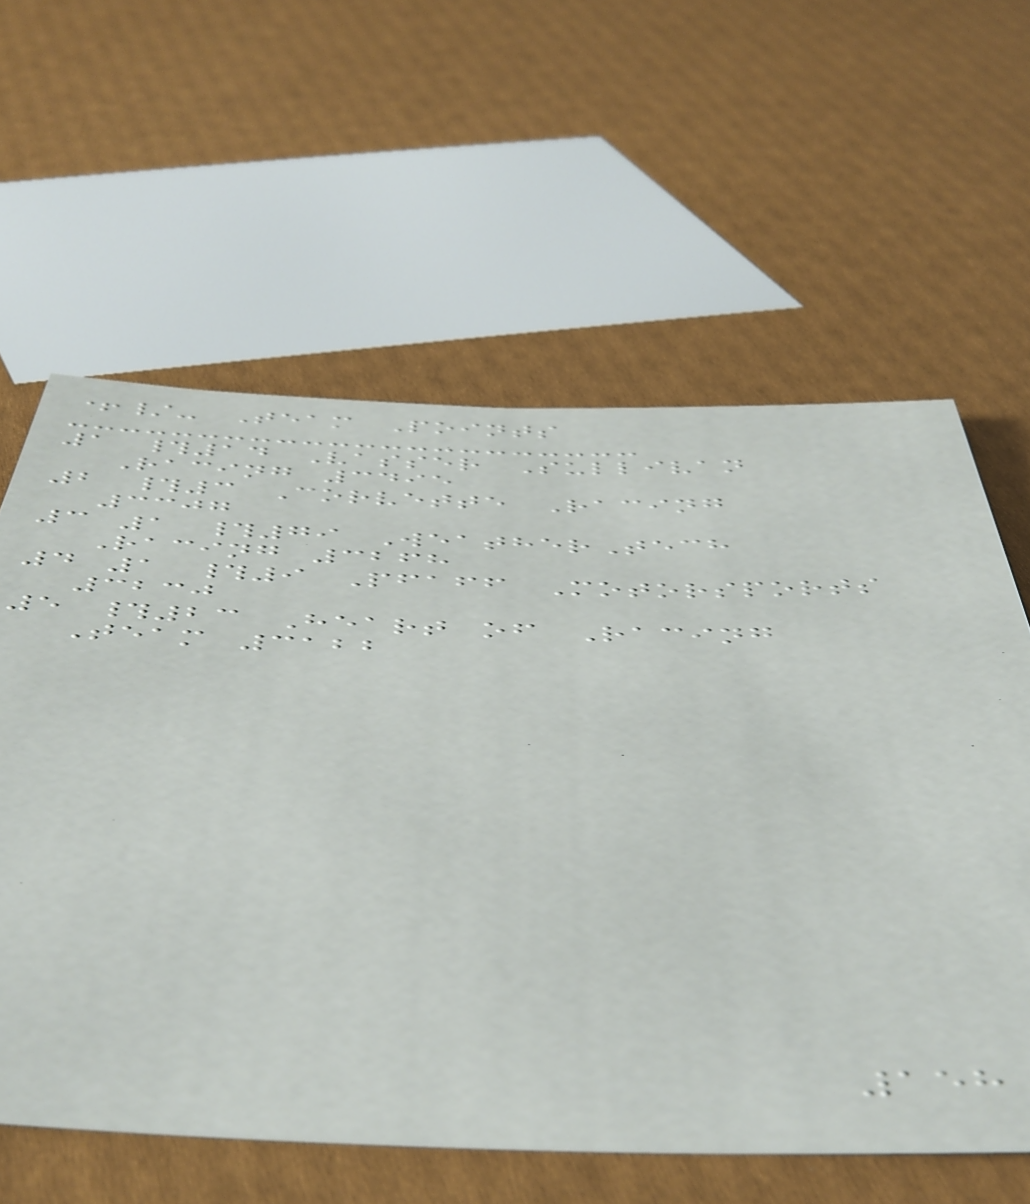+/- Team Points
1 #14 Vasser Sullivan
Racing 3495
2 #3 Corvette Racing
3307
3 1 #79 WeatherTech
Racing 3268
4 1 #9 Pfaff Motorsports
3230
5 #23 Heart of Racing
Team 3122
158
